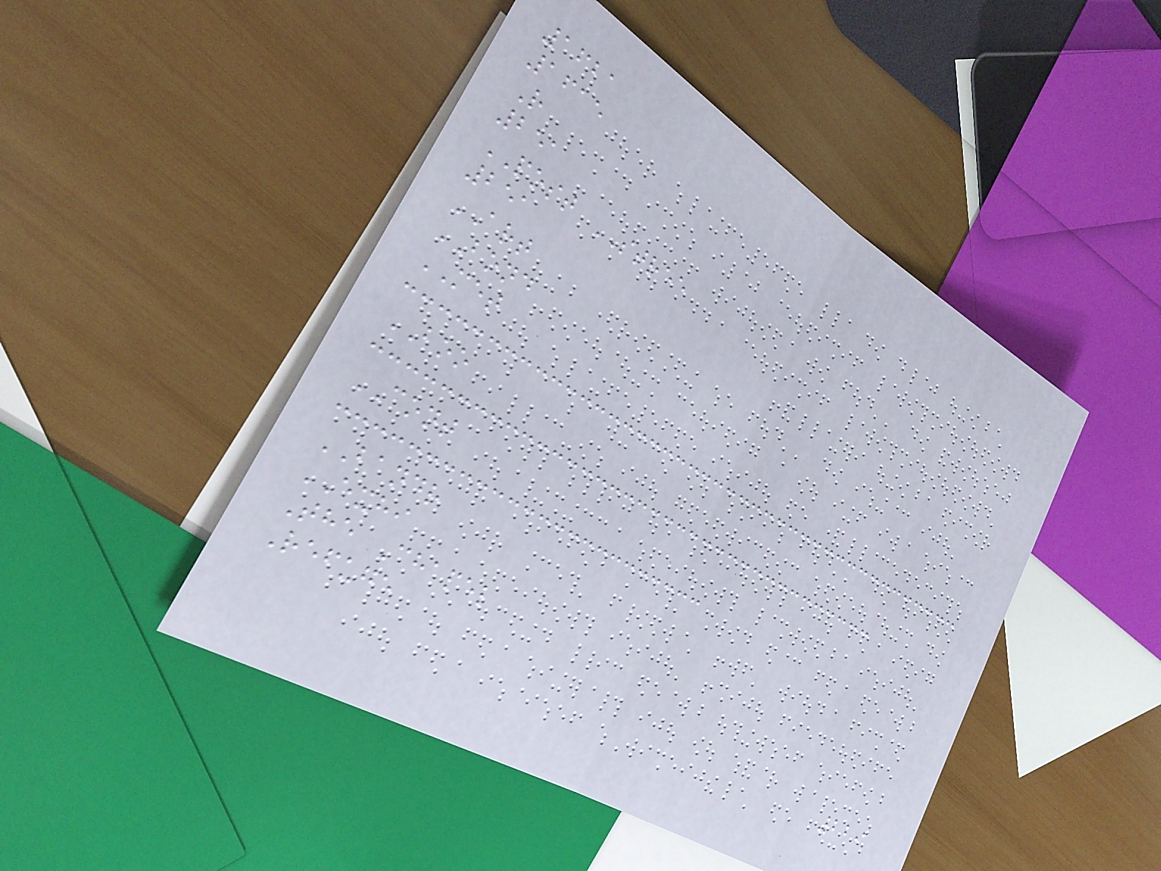1621
1615
R
251
POST STREE
251
ART
BOND
MET
BOO
CONT
BANDR
EXHI
The Chapel
Refuge
229
